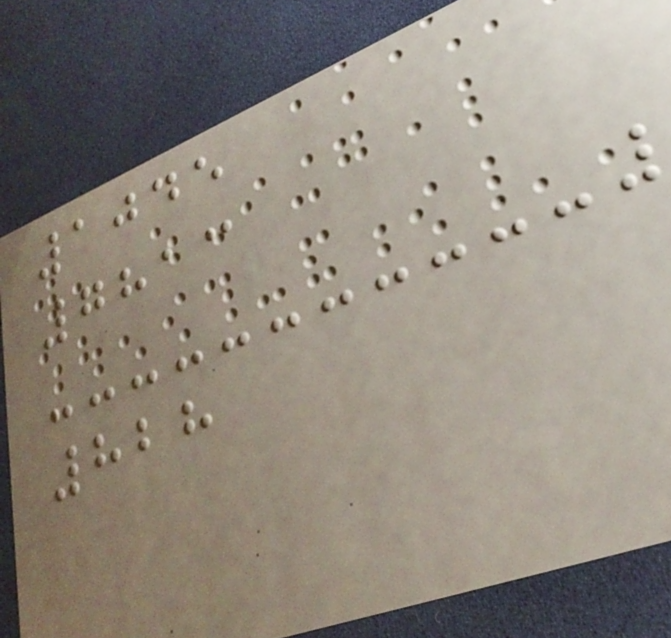1045
7813
828
